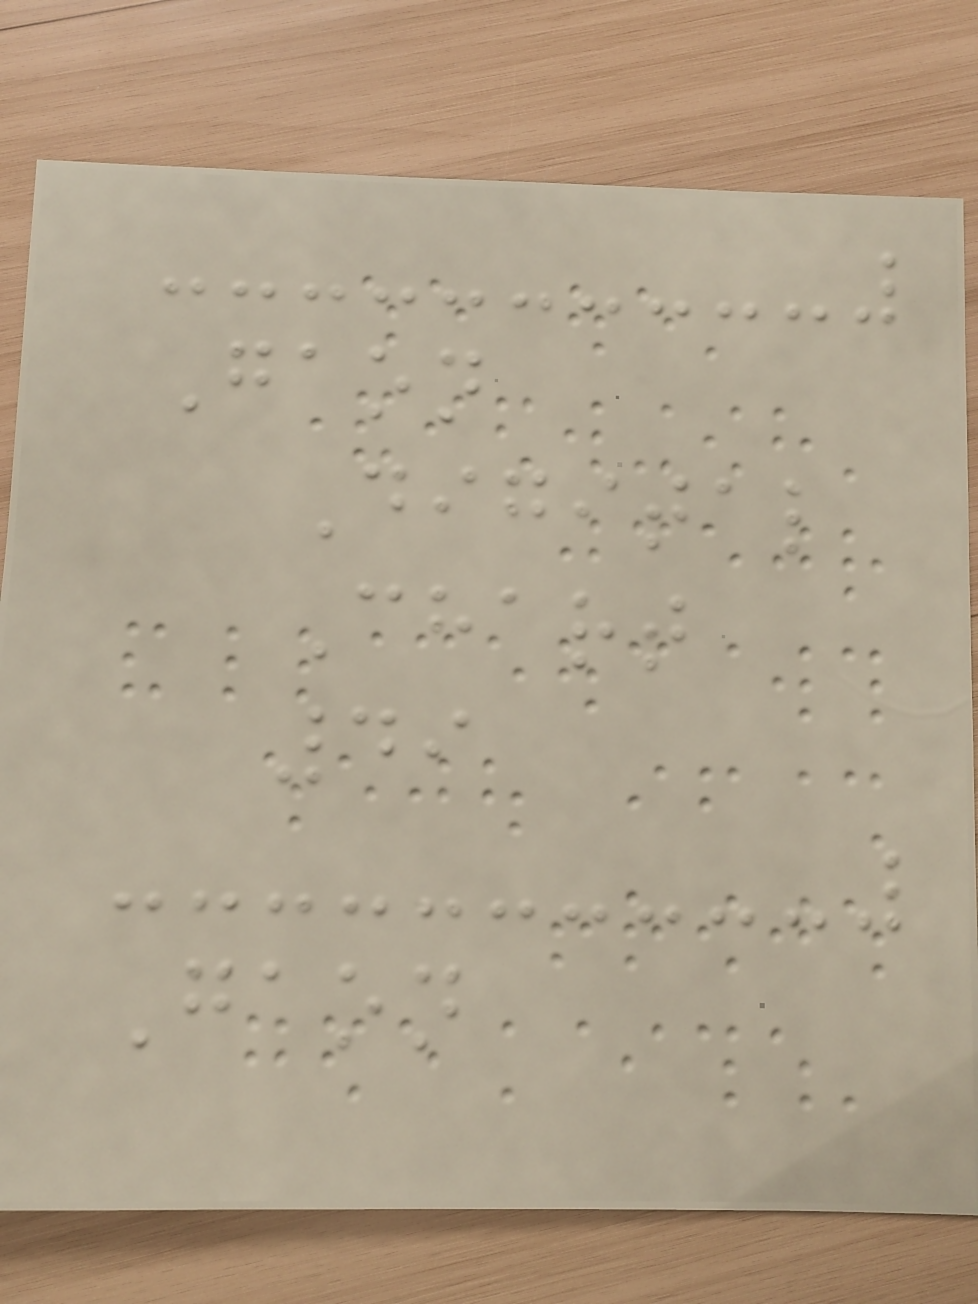Gaon
Digital
Chart
49
Gaon
